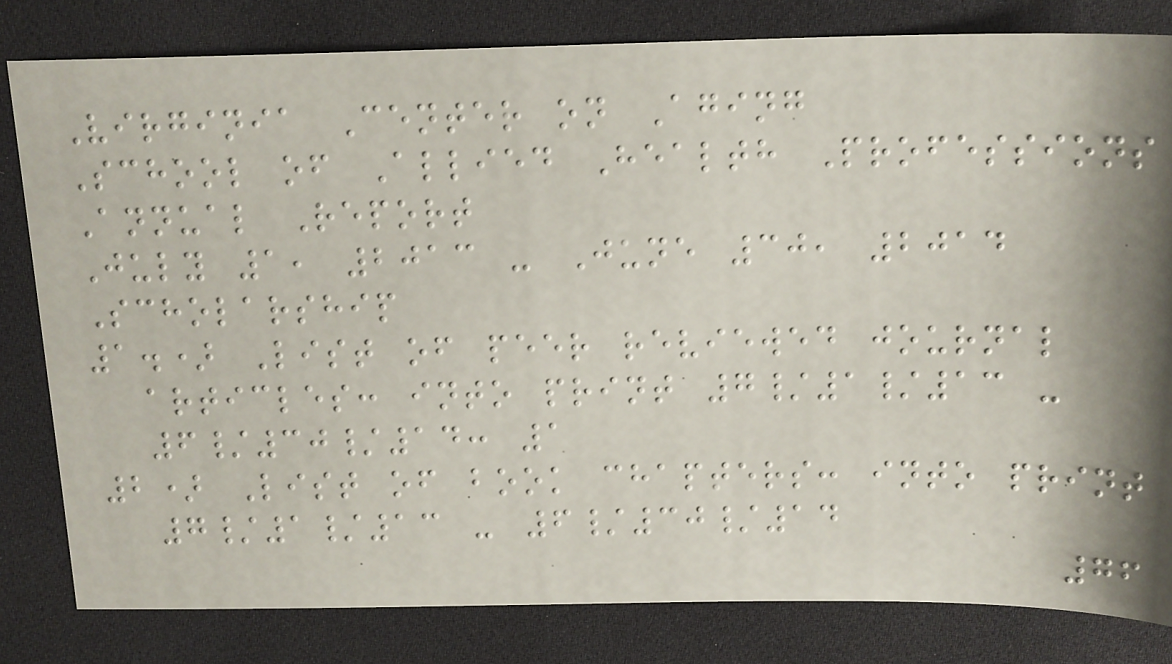Virginia Center on Aging
School of Allied Health Professions
Annual Report
July 1, 2013 - June 30, 2014
Scholarship
1.) List of peer reviewed journal
articles: into print 7/1/13 -
6/30/14: 1
2) List of book chapters: into print
7/1/13 - 6/30/14
76
